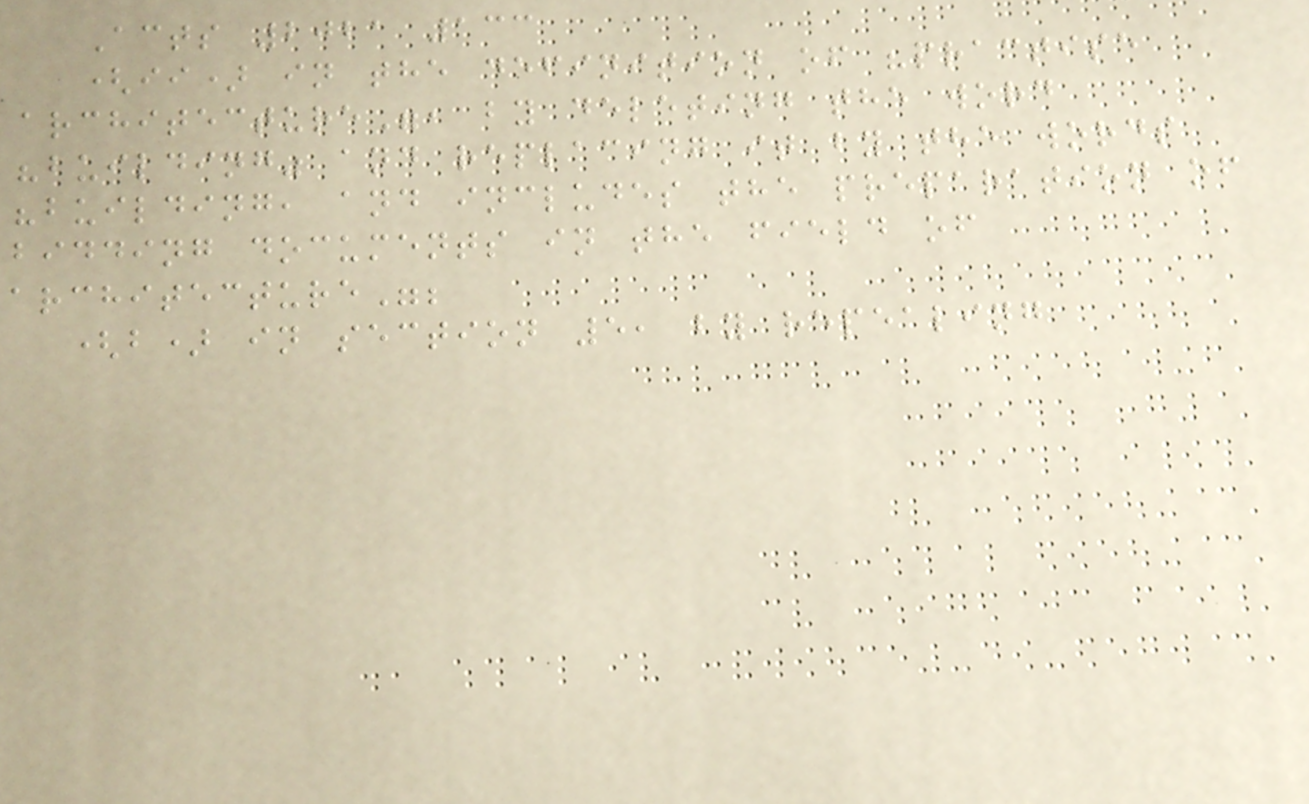Acts 2021 133
(ii) in the definition of "practise
architecture", by deleting the word
"building" and replacing it by the words
"building, and includes the preparation of
bidding documents in the field of
architecture";
(b) in section 5, by repealing
